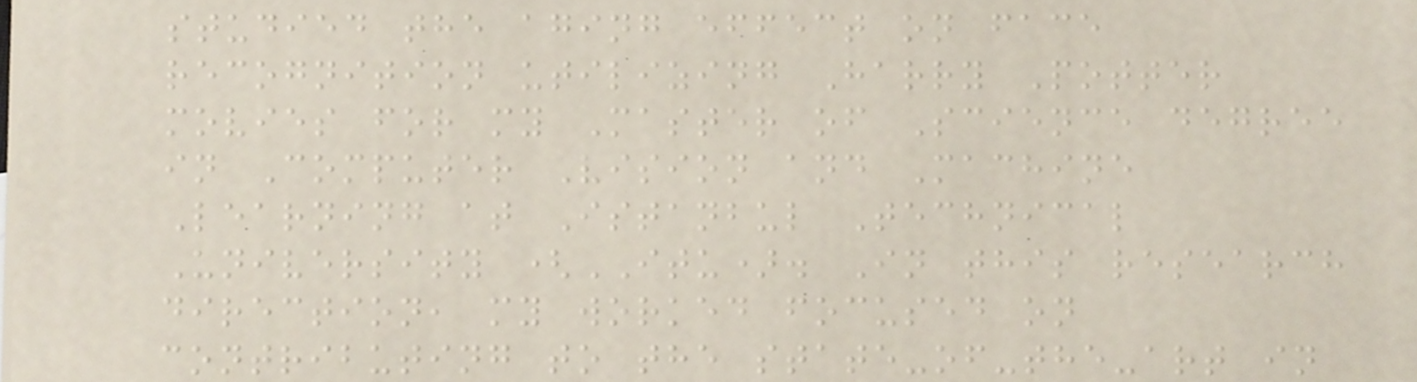studied the aging effect on face
recognition utilizing Harry Potter
movies for my Master of Science degree
in Computer Vision and Machine
Learning at Istanbul Technical
University (ITU). In this research
direction, my worked focused on
contributing to the state-of-the-art in
